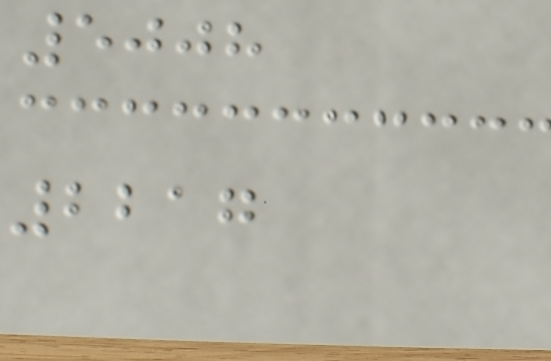5008
2217
